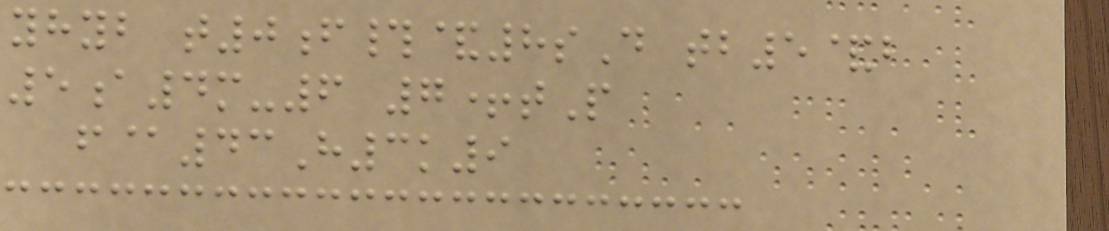yhyb t0f#&8sD tb5&b
5a4m-6 7+tP
f@43H3k9
